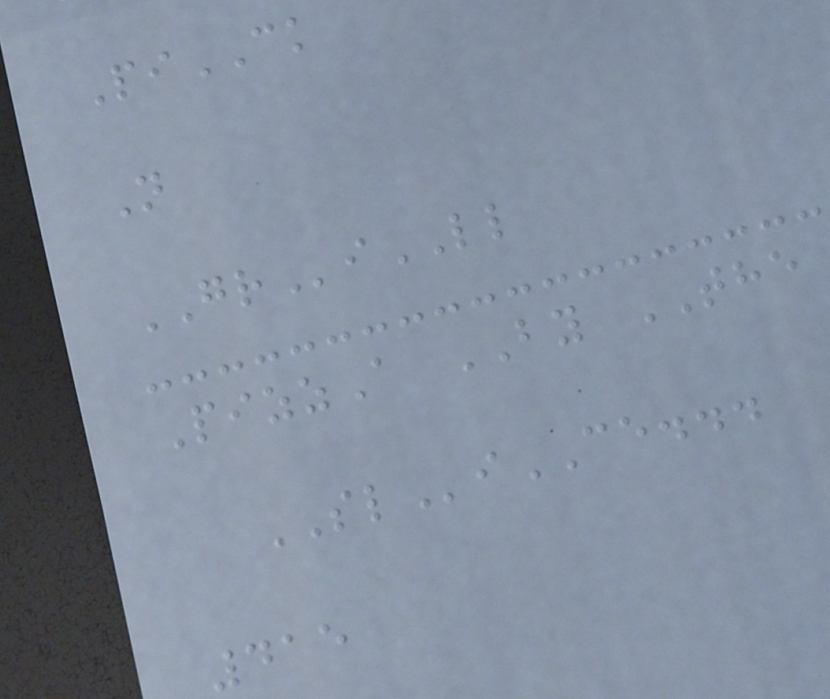PiCK
N
GRiLL
PizzA BY THE
SLiCE...
415
